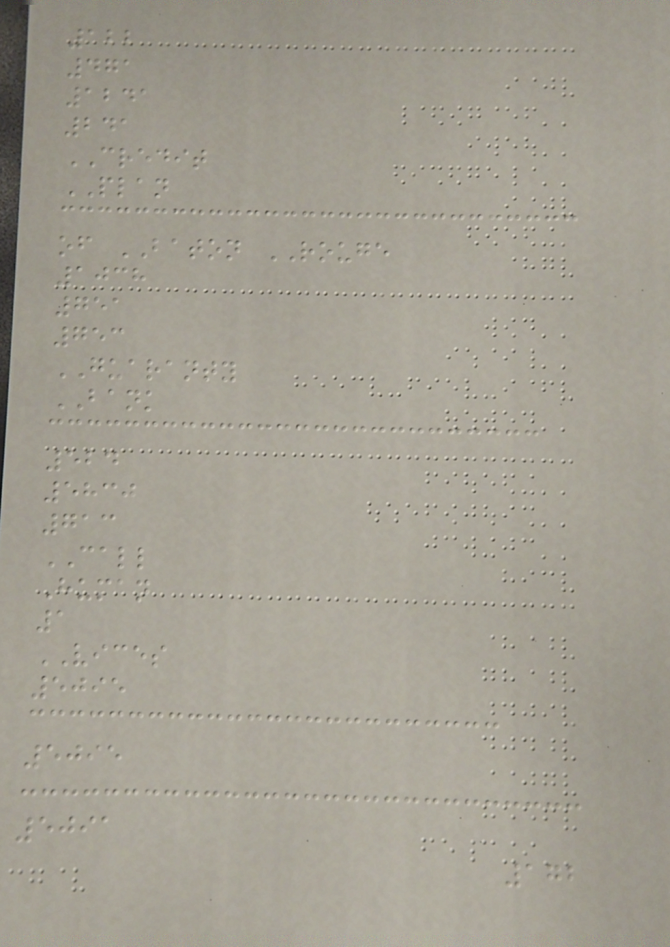122
471
1241
241
CREDIT
PLAN
of BATON ROUGE
1038
751
753
GUARANTY
BANK
524
5830
713
CALL
Human
1
VICES
5095
5095
5091
172
